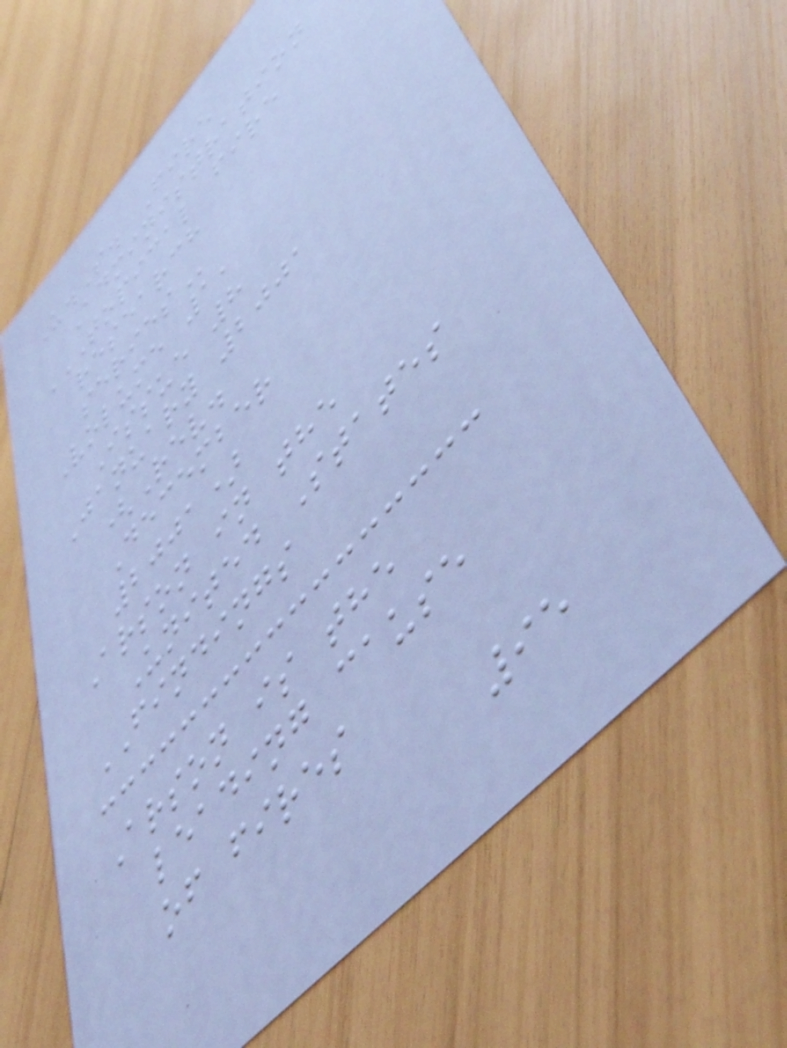U.S. Fire
Administration
TOPICAL FIRE
RESEARCH
SERIES
Volume 1,
Issue 8
January 2001
(Rev.
December
2001)
Arson in the
United States
FINDINGS
Arson is the
leading cause
of fires
95
